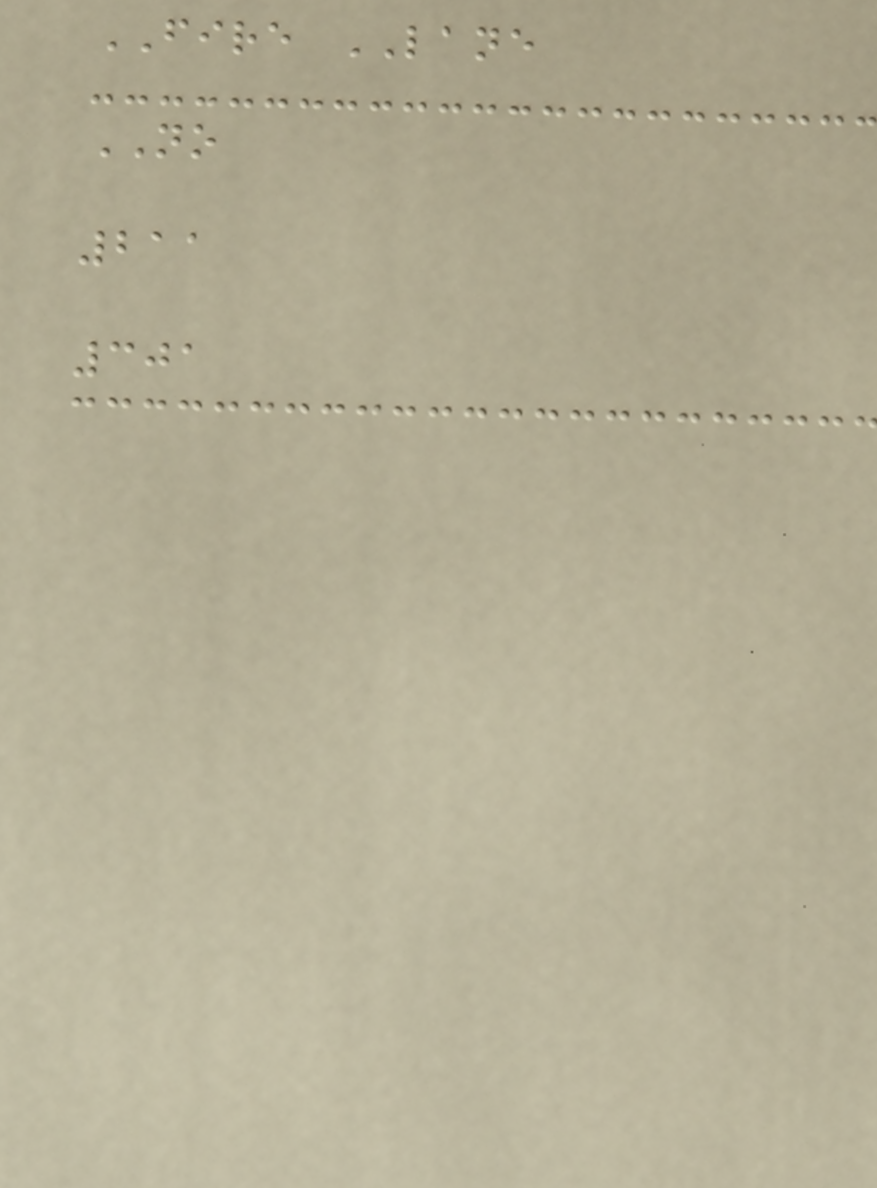FIRE LANE
NO
211
301
